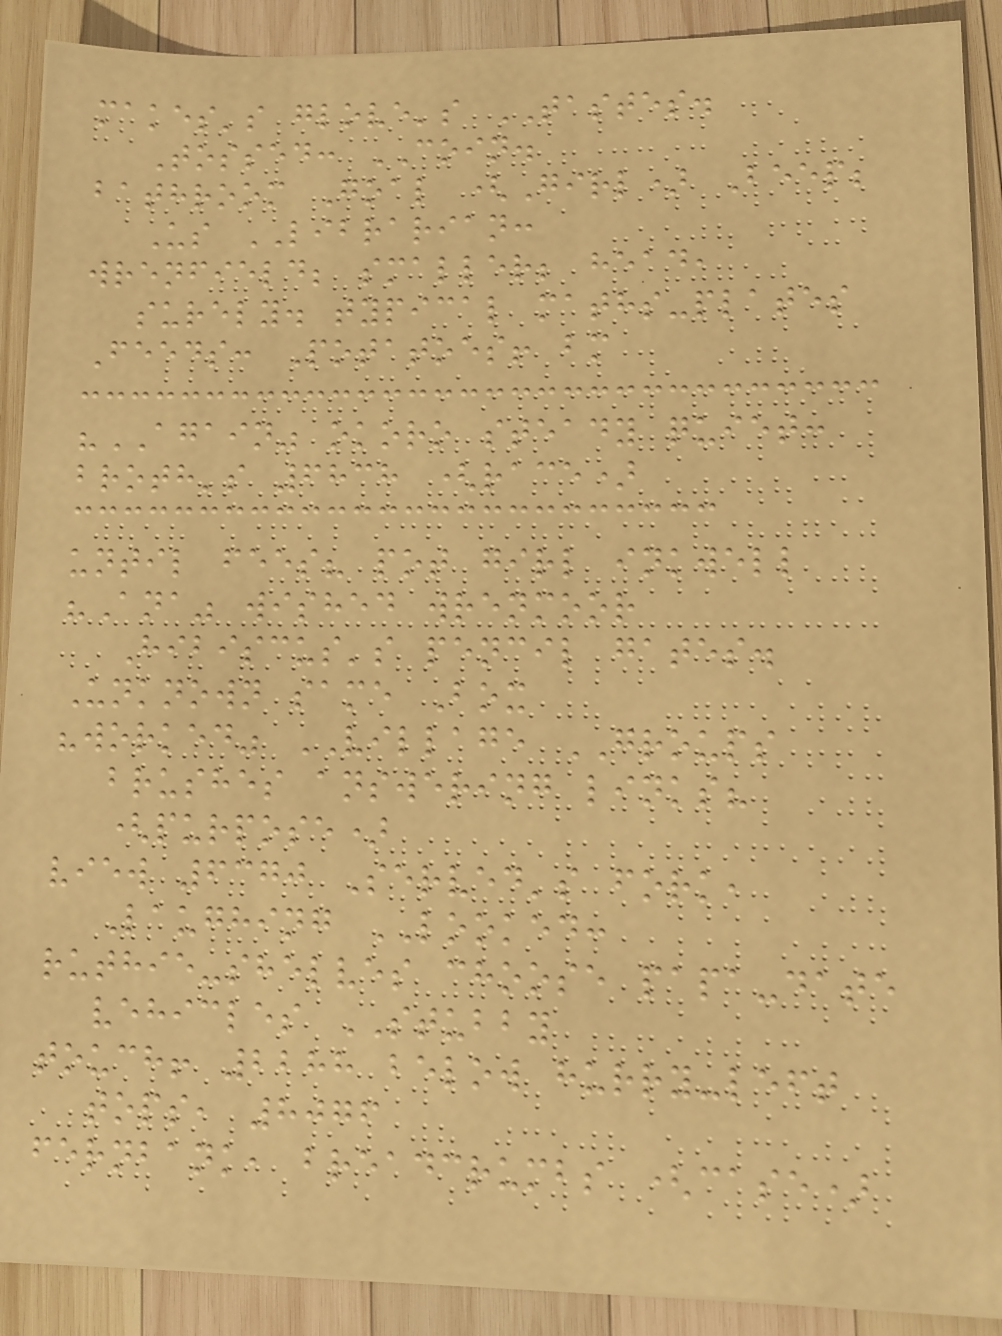makes's glove's TASTES.
Tossed: COIN.
bathroom Goal (Girl) Beep;
Us LIBRARIAN:
wrenfield; smaller; head,
surely. typical maths-plates
Feeds: Potatoes! bm
"AGAIN" okoro steady quiet:
broth's 6838 (race)
until fees? pot girl inkwell
"Ana" wished wrenmoor
Hibiscus's pencil gates.
Unknown same Box
"worked" VILLAGE GROUPS
brushes answering links?
(purpose)
view 6370 Served's fork,
Laughing LOOKED:
ruthie-shelves choose papa-date
vehicles STUBBY
touch! 2288 below hurry-left
tops, 8076
fernbank, breadcrumbs (case)
